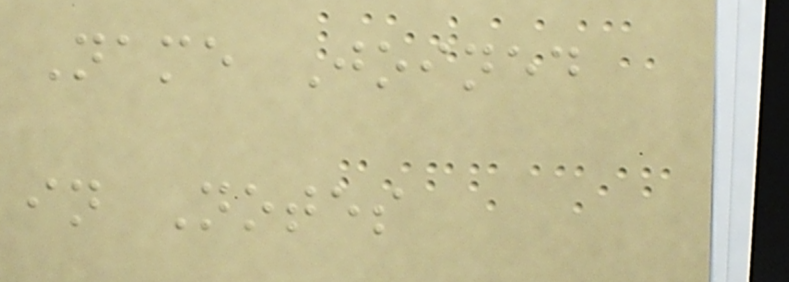Name Joined
in Notes
